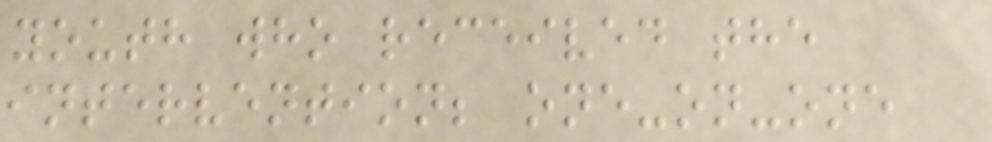youth who received the
intervention; one-on-one
